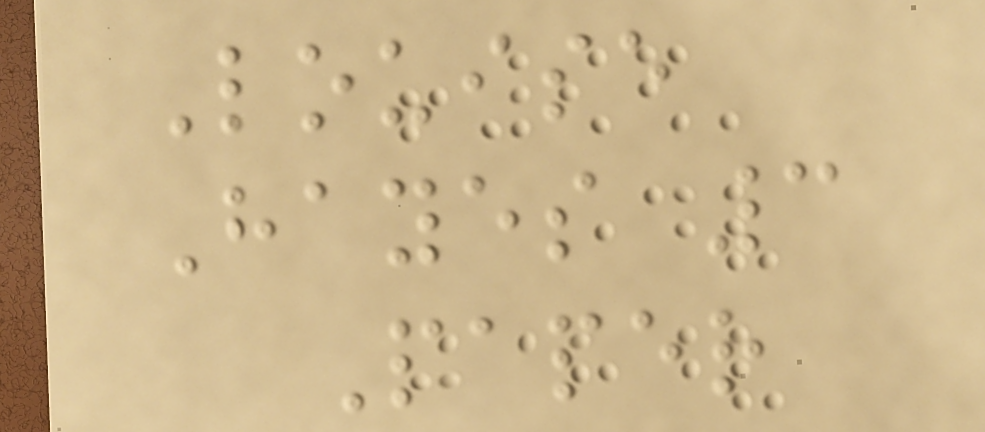Louise
Hayes 3
Paper
